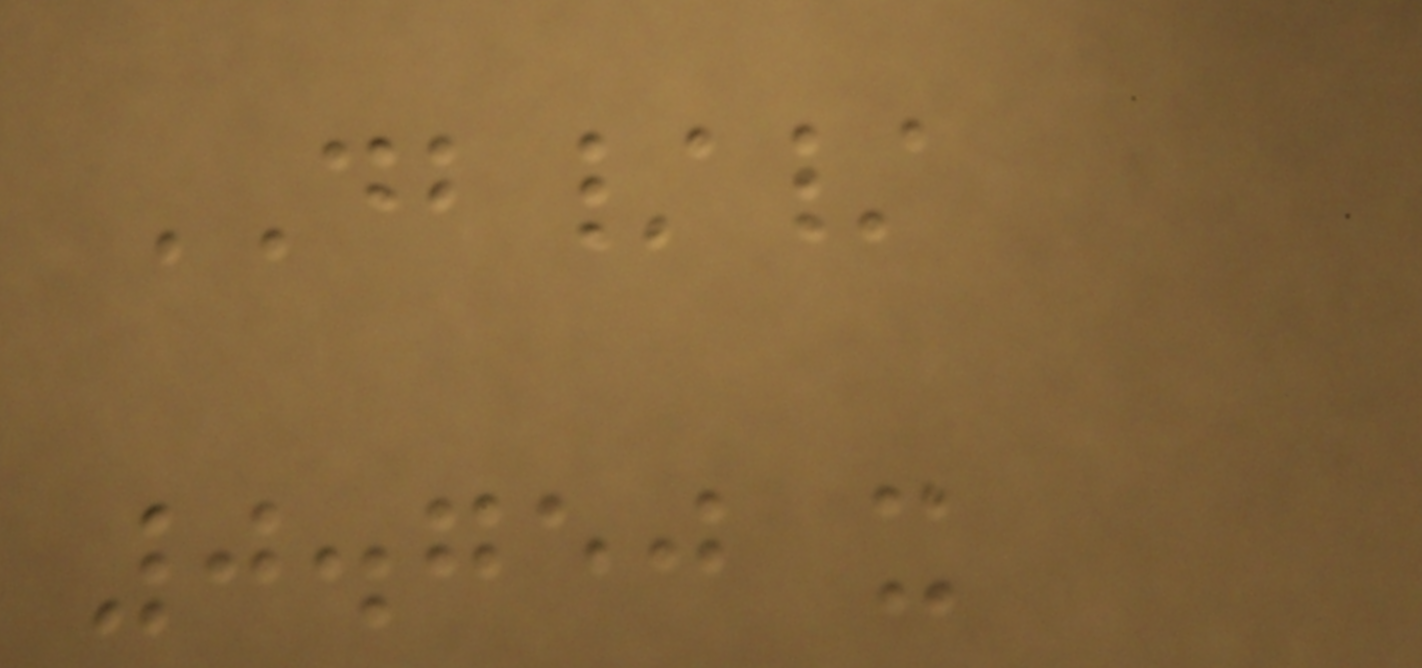DB//
0.750 x
